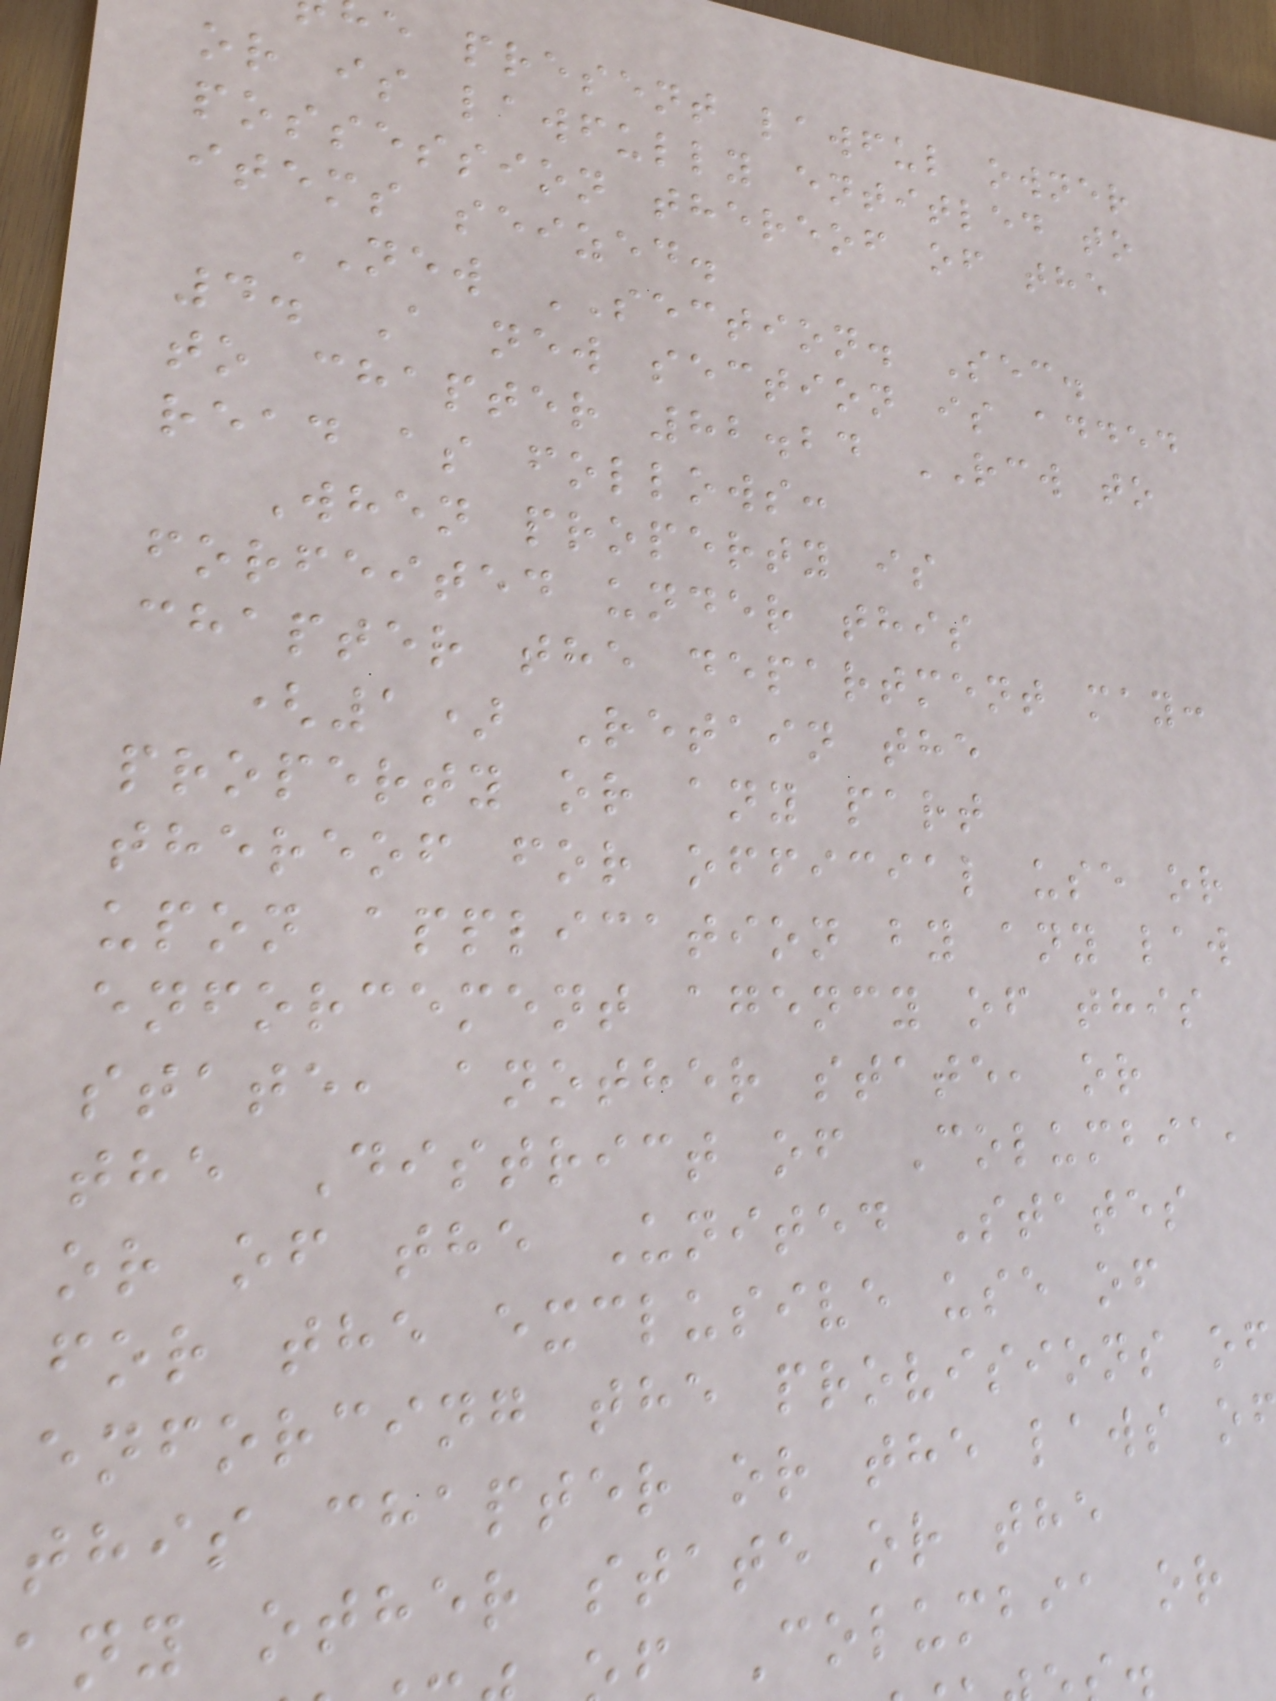e present lawful owner
or is lawfully entitled to
possession thereof of the
items seized.
NEW SECTION. Sec.
4. A new section is added
to chapter 82.24 RCW to
read as follows:
When property is
forfeited under this
chapter the department may:
(1) Retain the
property or any part
thereof for official use or
upon application by any law
enforcement agency of this
state, another state, or
the District of Columbia,
or of the United States
for the exclusive use of
enforcing the provisions of
this chapter or the laws o
any other state or the
f Columbia or
